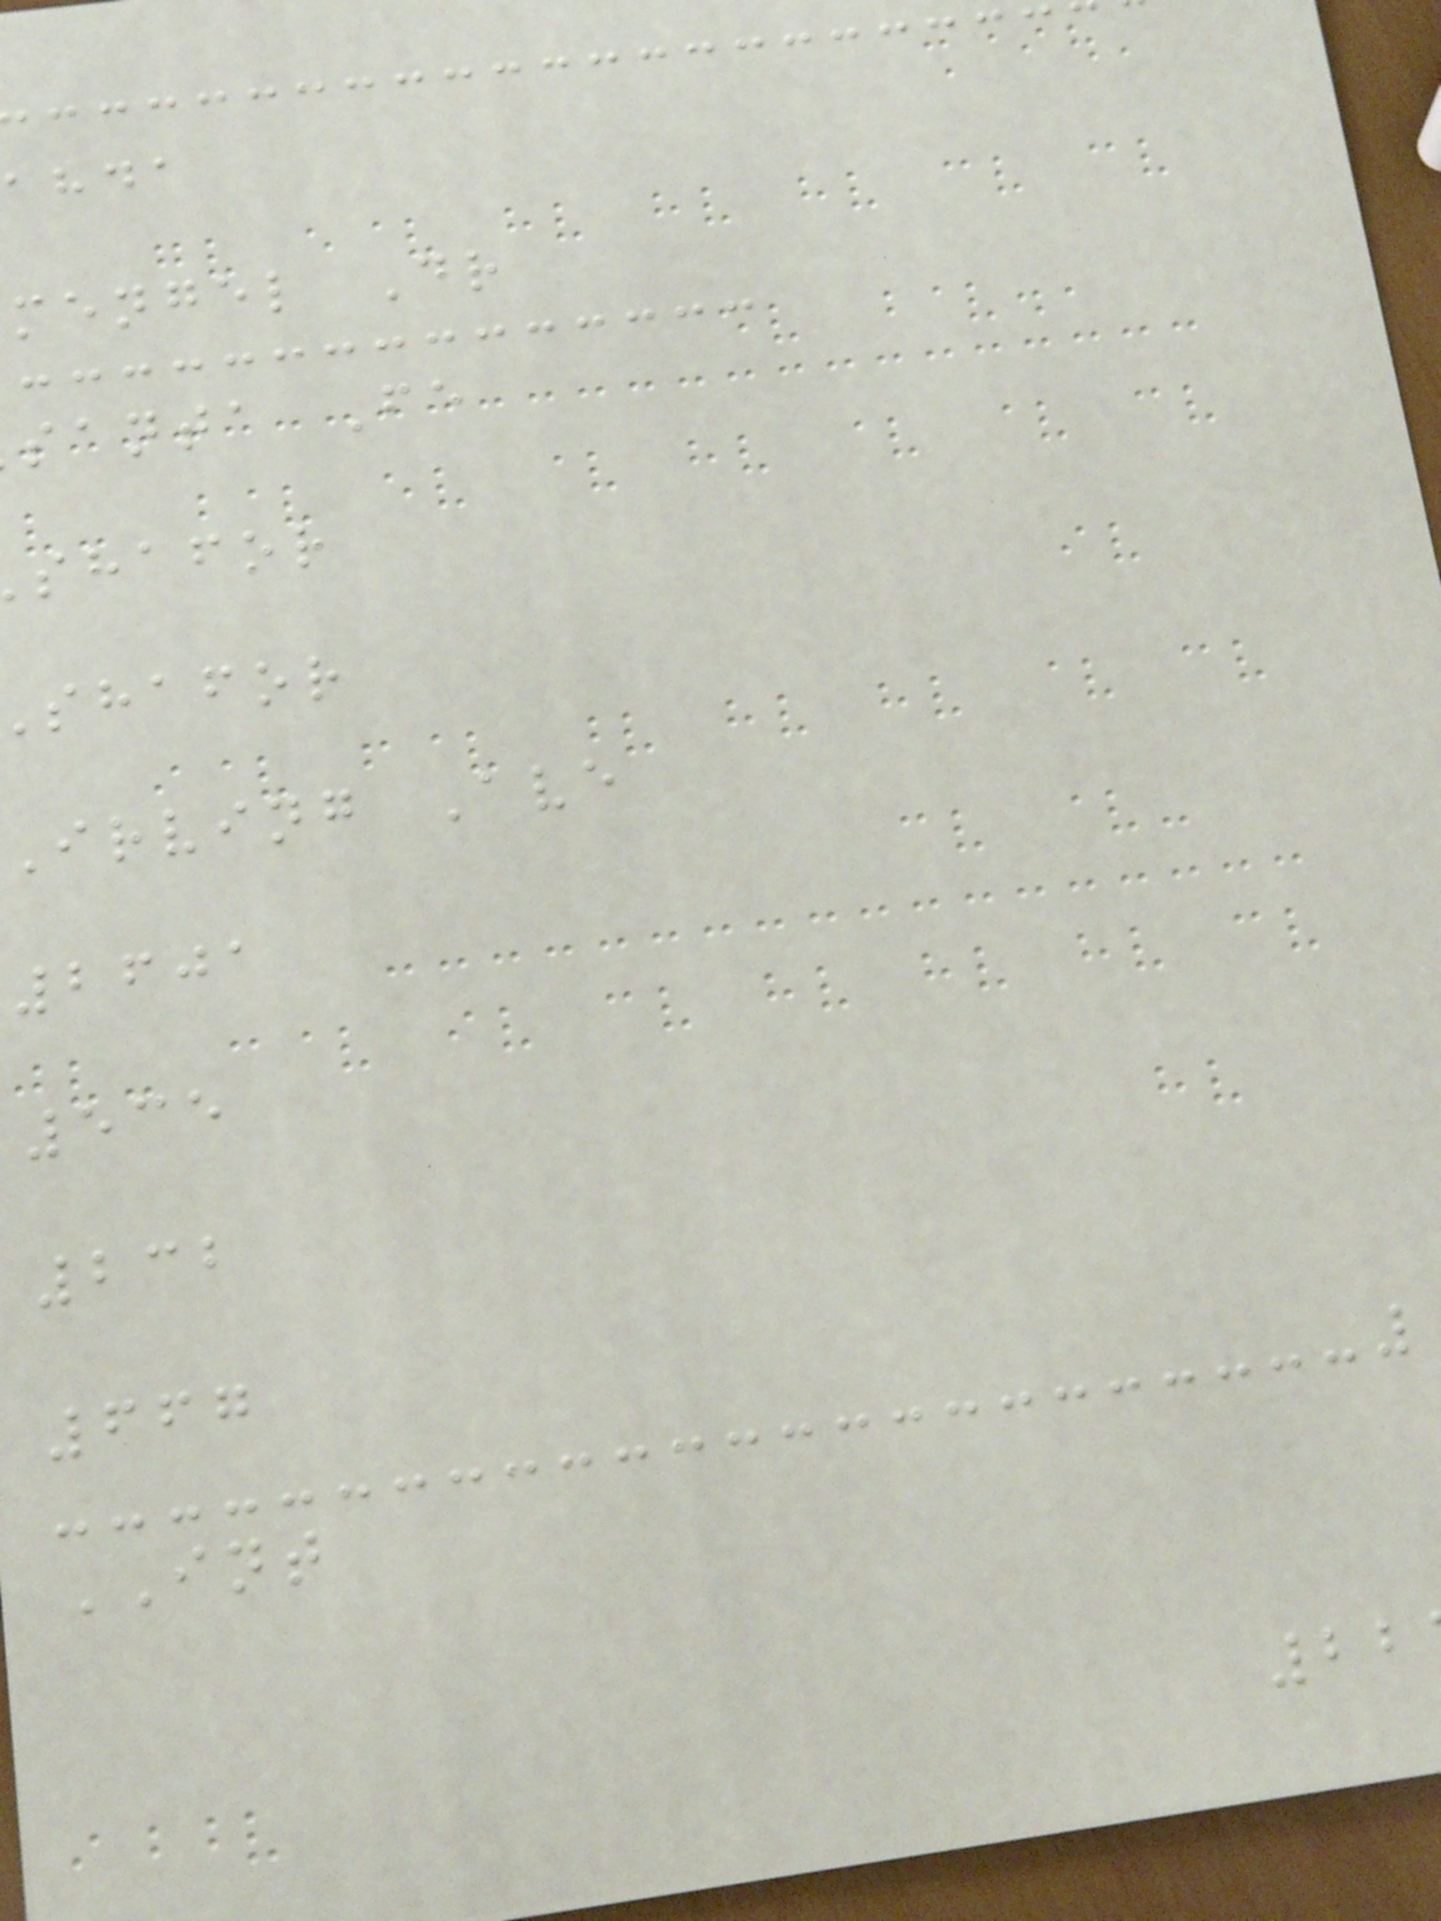ahda
mengel Dr
santa Fe
shafor
shafor
Irving Ave
2601
535
232
667
INT
